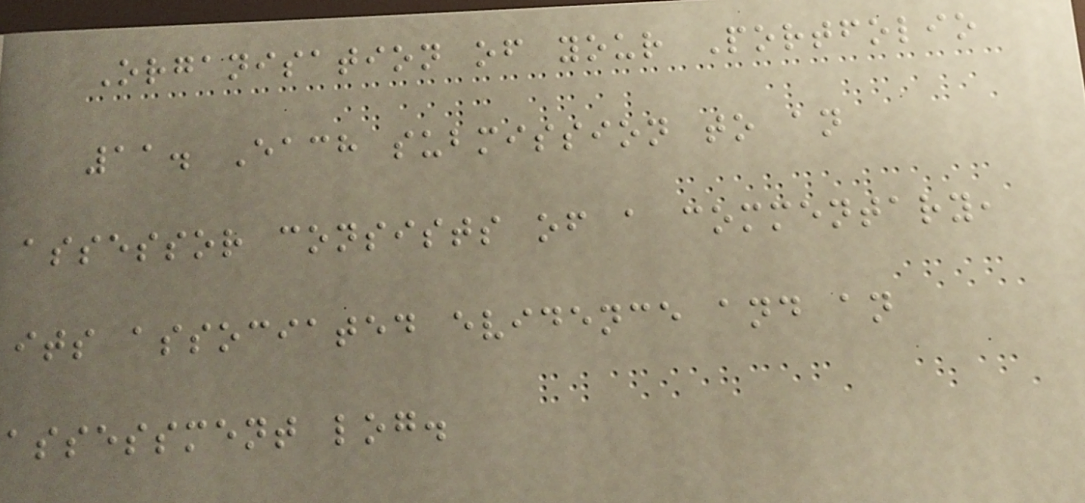Organisation of your Portfolio
11. Each submission to an
assessor consists of a commentary,
its associated evidence and an
assessment log.
